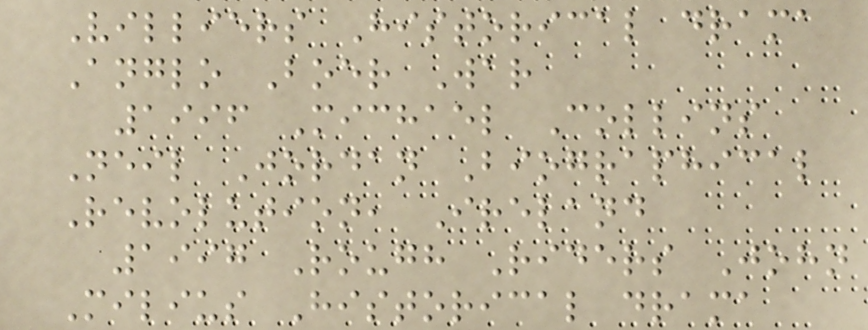Villiers Historical drama
Anglo Boer War
1996 Michael Collins
Neil Jordan Biographical
Revolution, Ireland
1997 Rough Riders John
Milius Historical drama
